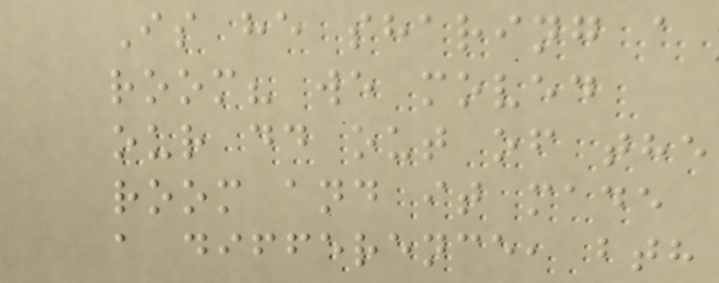Is he sharing a
room? we moved
our dd out of the
room and it made
a difference, bth
